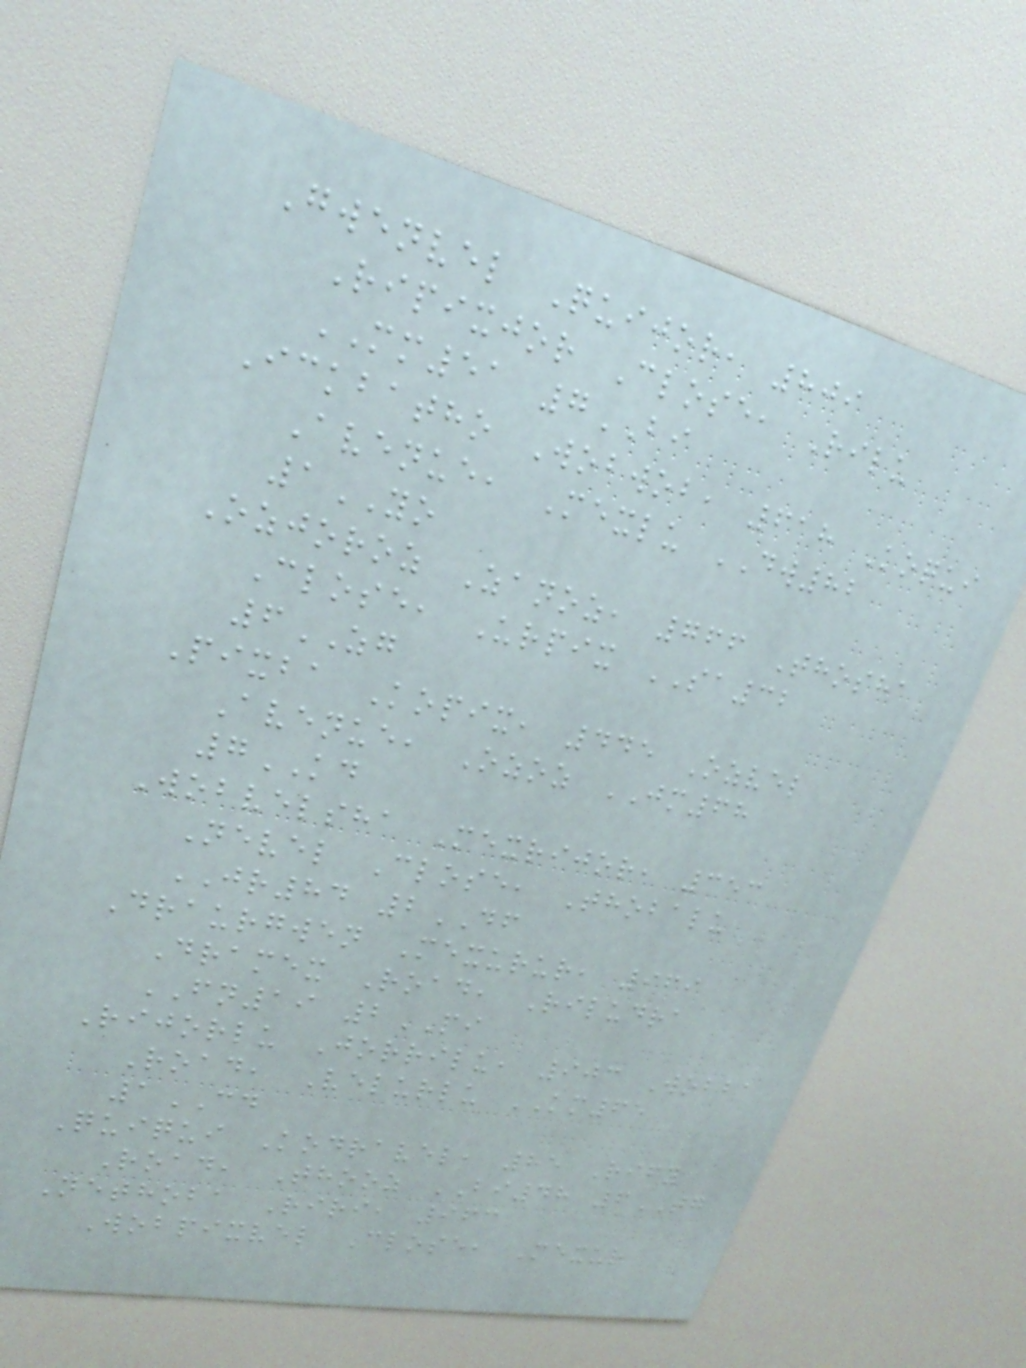Gwenvel Quijor, 809
Ripixjor Close, Rilu
MM51 7BI
Ickbatho Wobwob, 618 Koqui
Avenue, Mexlu DW82
1YO
Ozjoroz Zanoz, 766 Thosha
Close, Urpix SA32
6ZG
Pixba Kopix, 445 Ozvel
Avenue, Ozoz JM68
7KD
Wobvelsha Mexrijor, 353
Nevel Close, Thobalu
JR84 2DF
Draurgwen Mexurur, 969
Dramex Road, Riludra
FN19 2PI
Rijorlu Jorrilu, 903 Wobba
Road, Velurlu KM65
1CD
Quiqui Kodravel, 85 Rify
Road, Thooz BI48 6TG
Nethoba Riri, 963
Wobpixvel Close, Mexur
